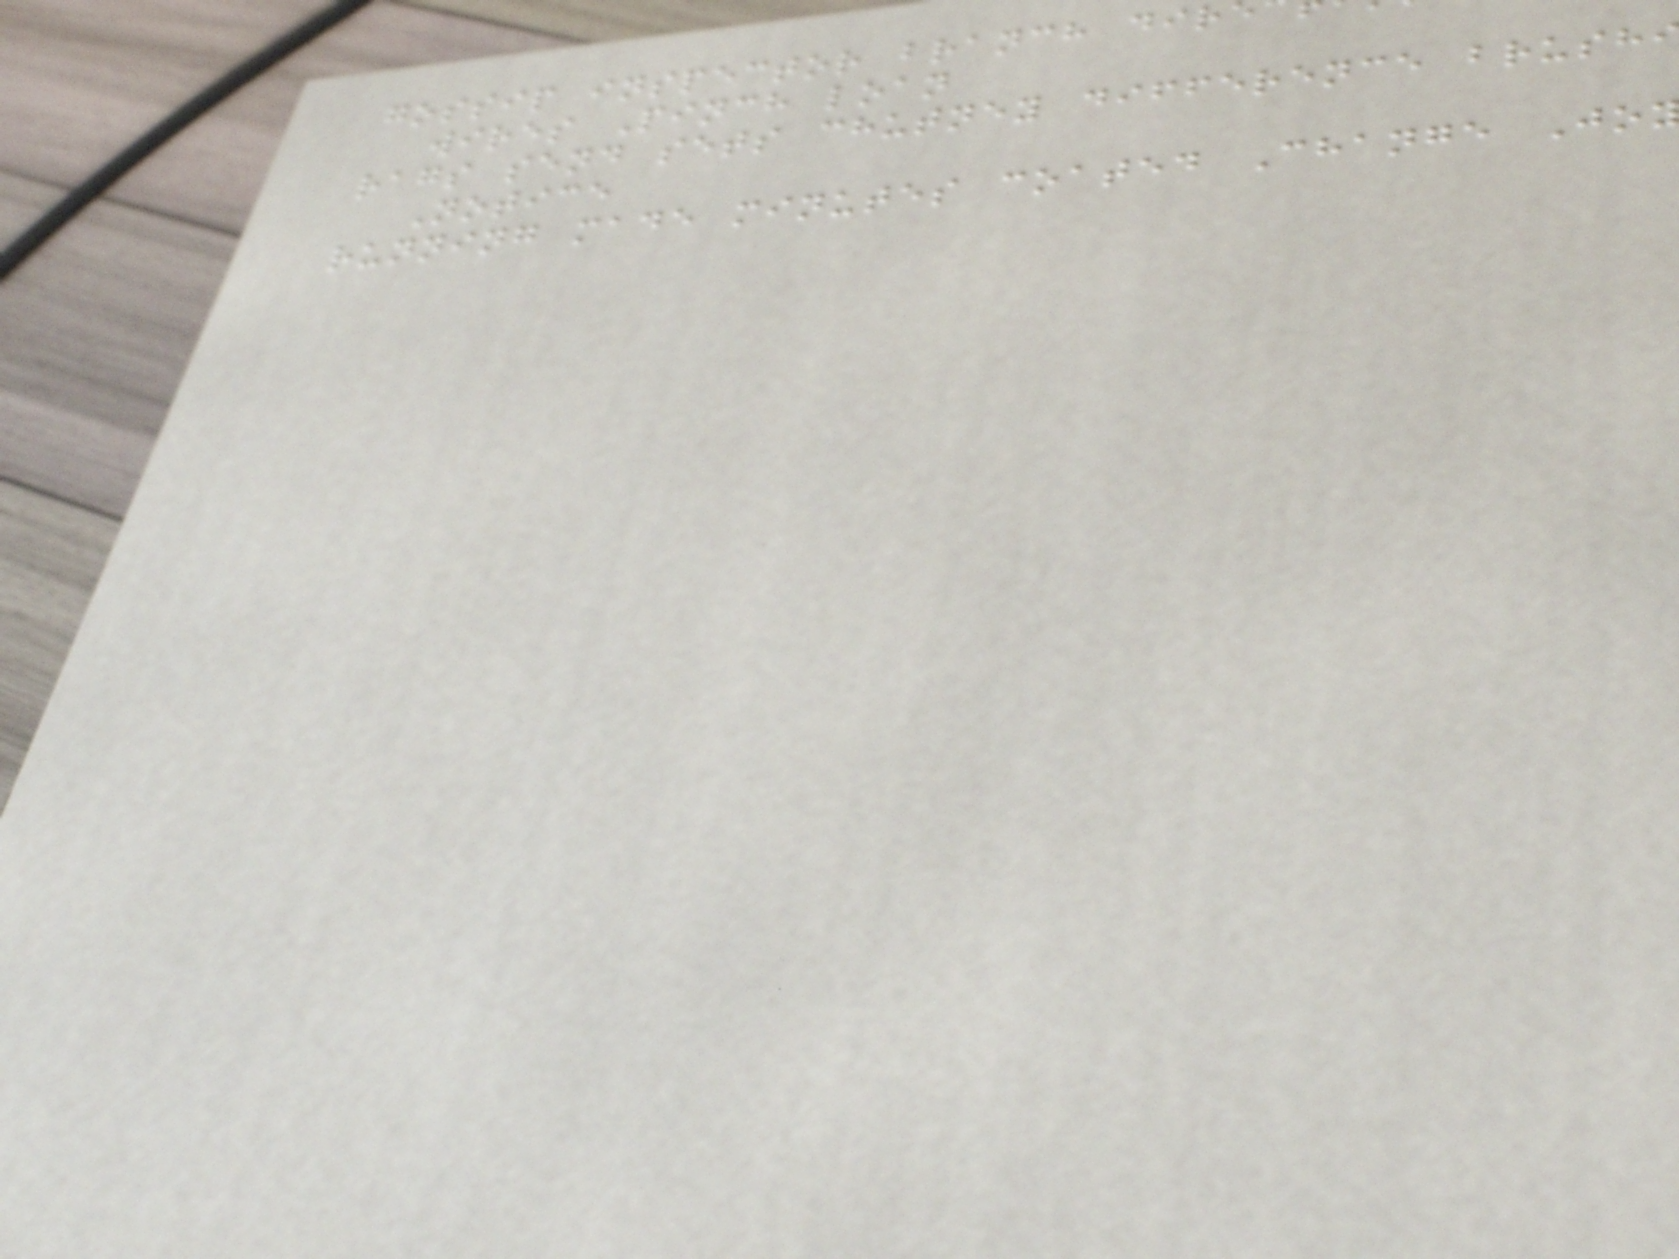gossip inspector branch dir
wires Pinch loan
rags send sets chutney difference brush
Notice
running made minutes coated Change Jo
